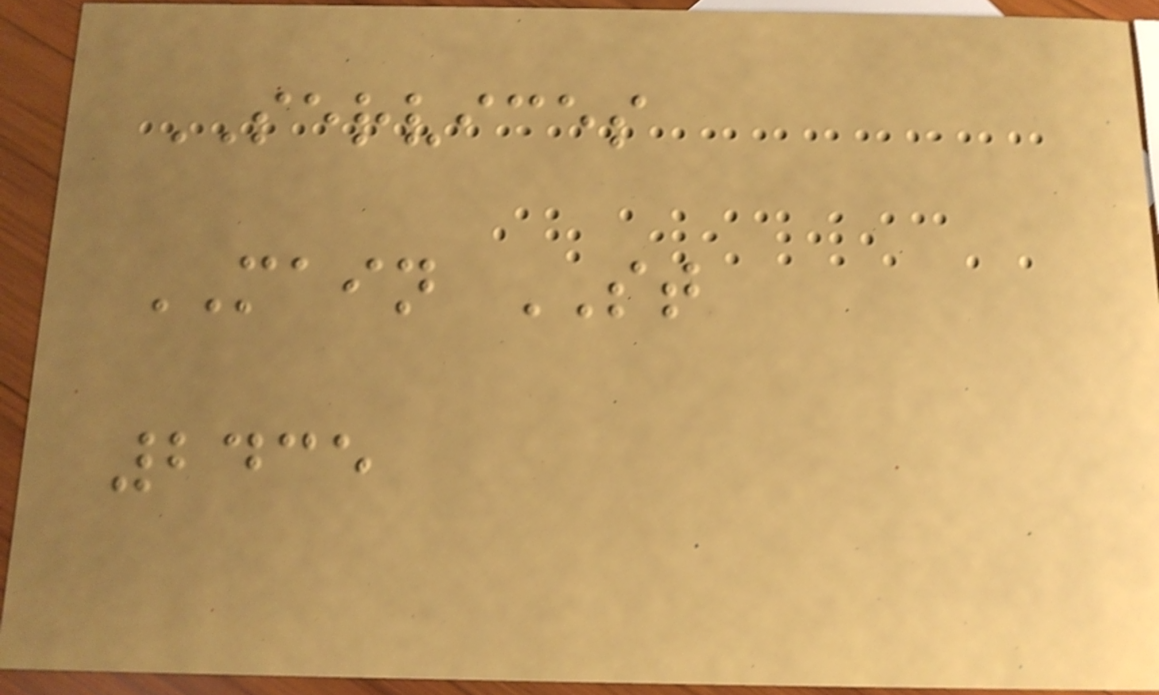SERVICES
MAIN ST
2435
